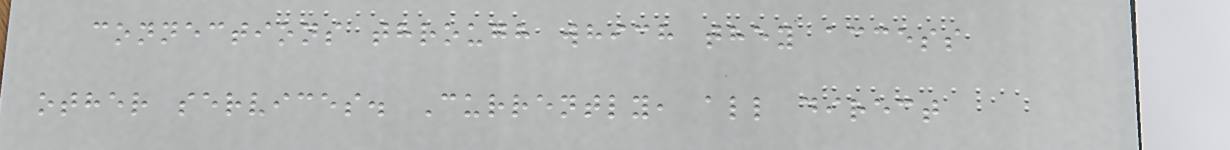connections through which they access
other services. Currently, all direct
